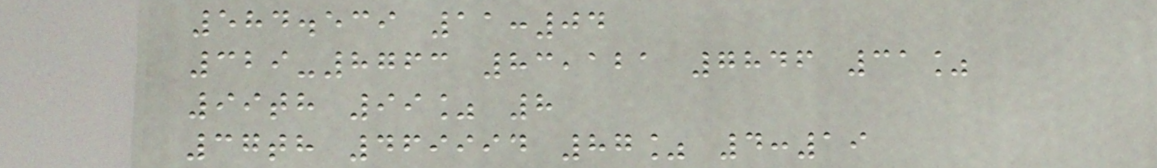584.539 11:04
329-8763 83,121 7846 31%
99th 99% 8
37th 469994 87% 4:19
